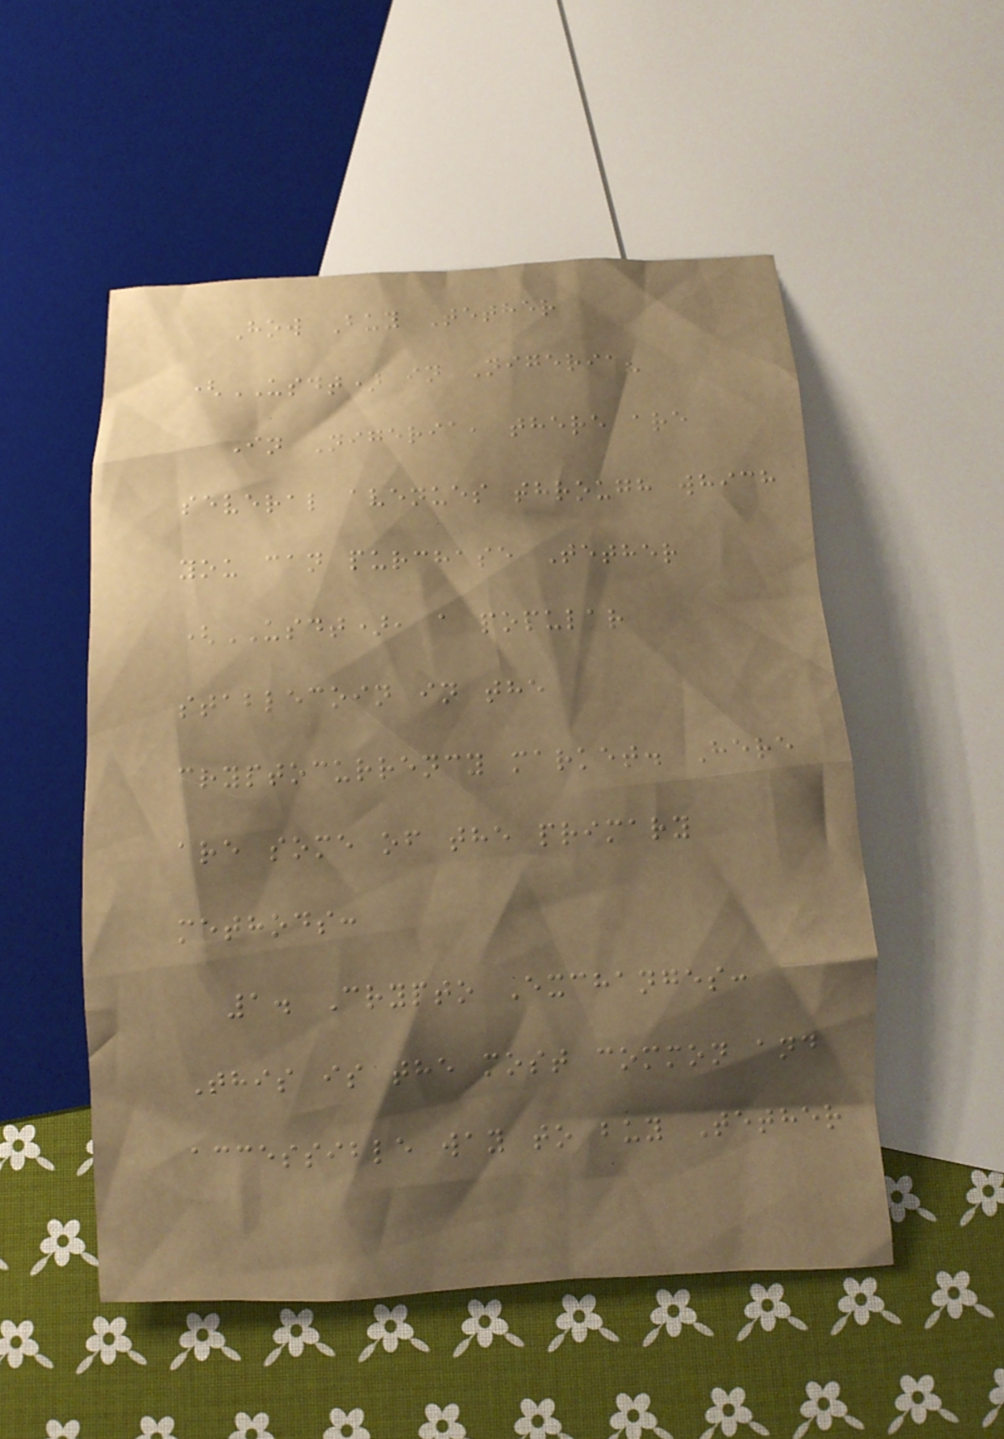How Buy Tether
(USDT) in Nigeria?
In Nigeria, there are
several avenues through which
you can purchase Tether
(USDT), a popular
stablecoin in the
cryptocurrency market. Here
are some of the primary
methods:
1. Crypto Exchanges:
This is the most common and
accessible way to buy Tether
